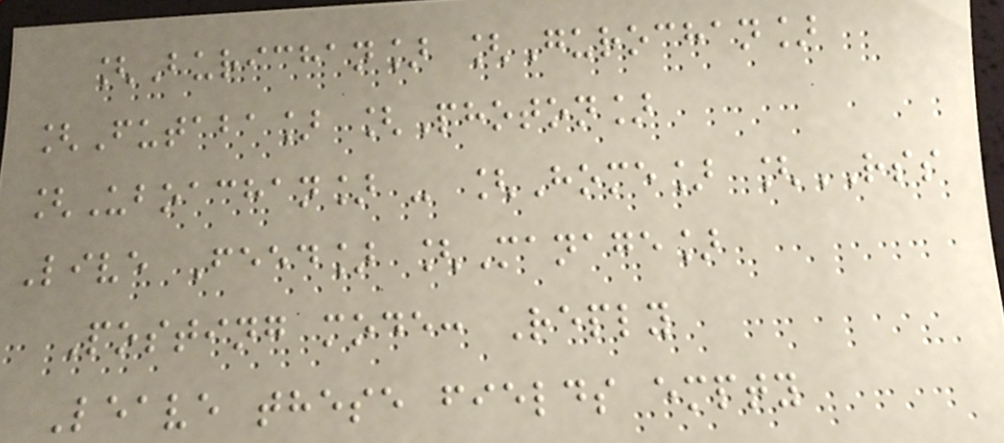[Burichan] [Gurochan]
[Futaba] [Photon]
[Uboachan] - [Home] [RSS
Live Feed] [Manage]
Posting mode: Reply
Leave these fields empty
